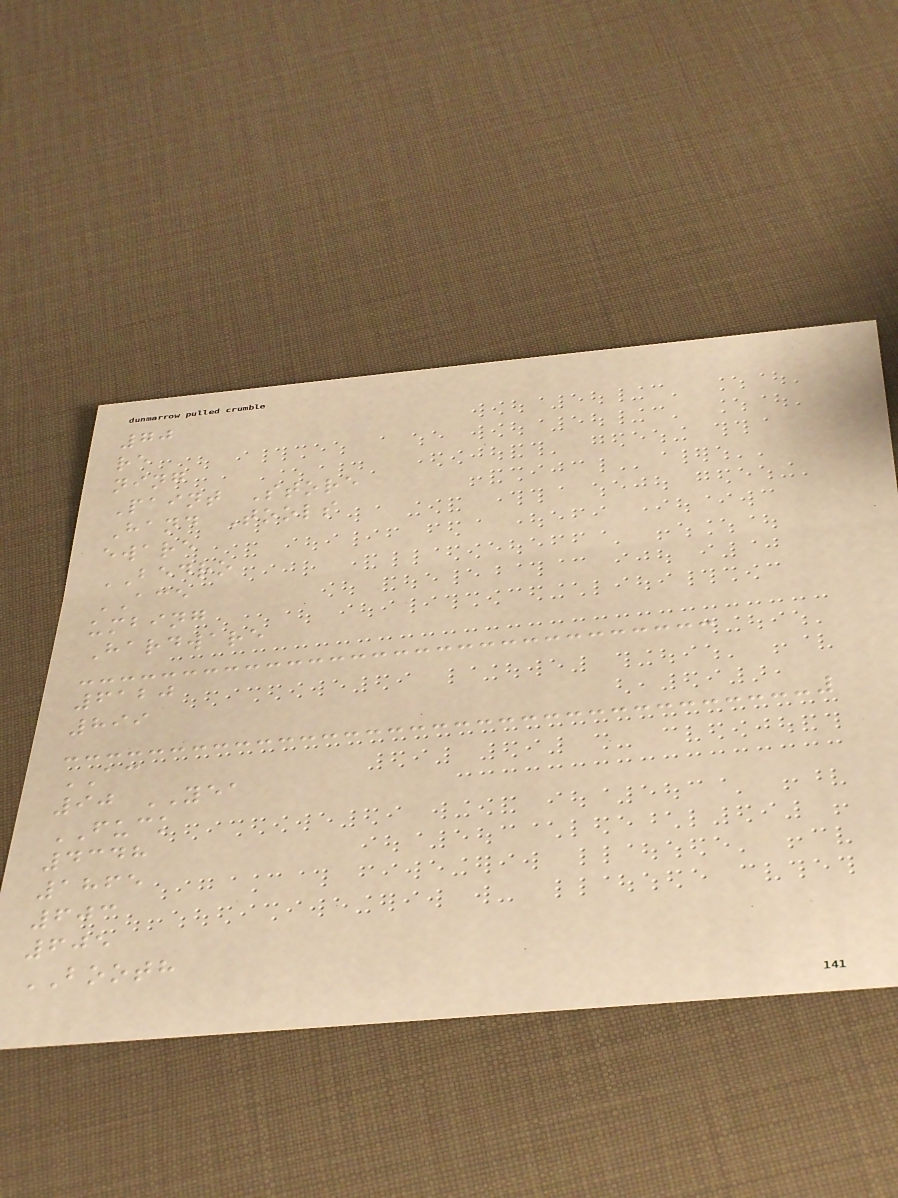70
re
ning
Paint Store
Hand Tools
eware
BEDRO
ACE
umbing
Hardware
6120
899
AC
90 YEA
FUCK
4348
1865
603
605
BOOTH
